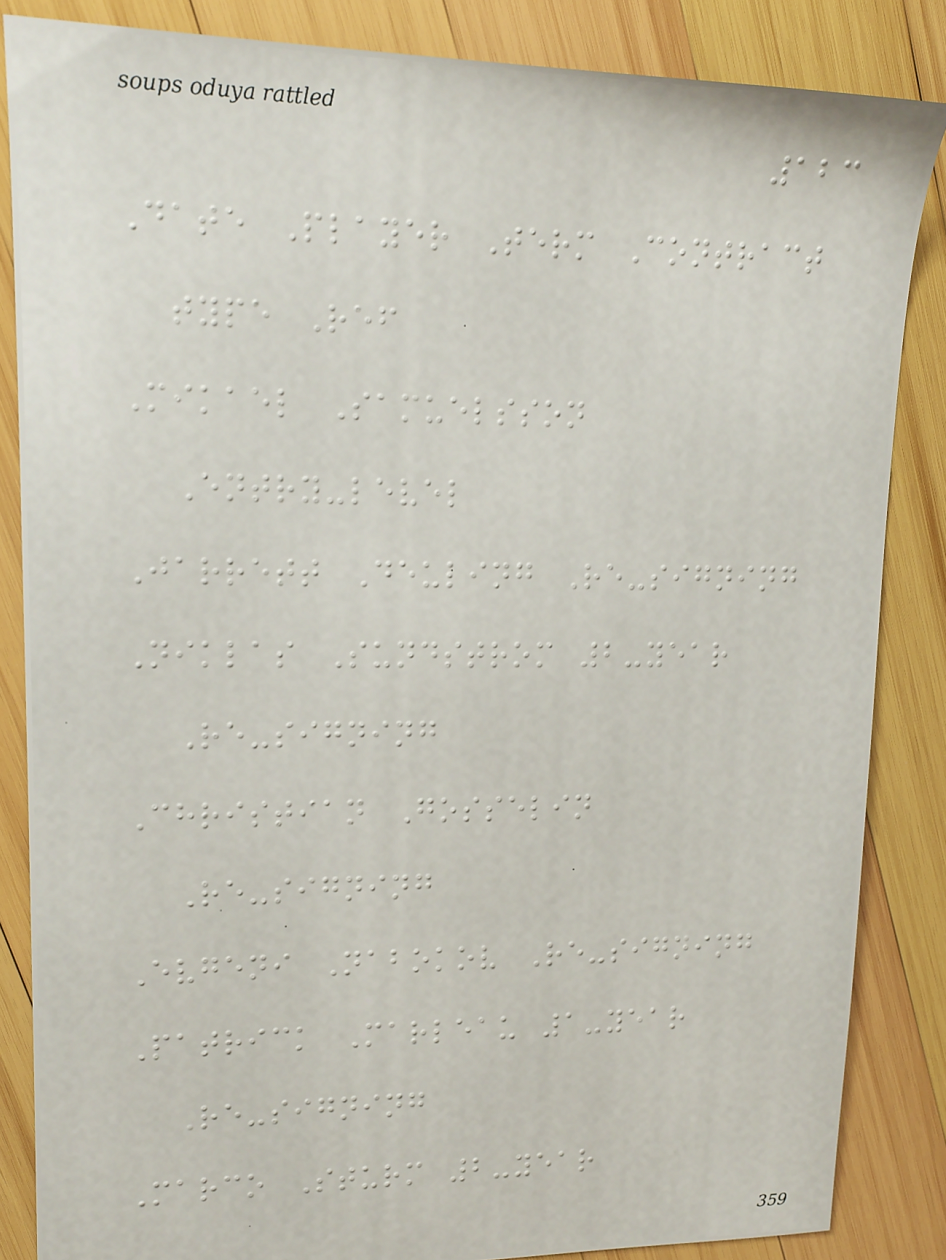123
Date Player Term Contract
type Ref
Mikael Samuelsson
Entry-level
Jarrett Deuling Re-signing
Niklas Sundstrom 2-year
Re-signing
Christian Gosselin
Re-signing
Evgeni Nabokov Re-signing
Patrick Marleau 1-year
Re-signing
Marco Sturm 2-year
